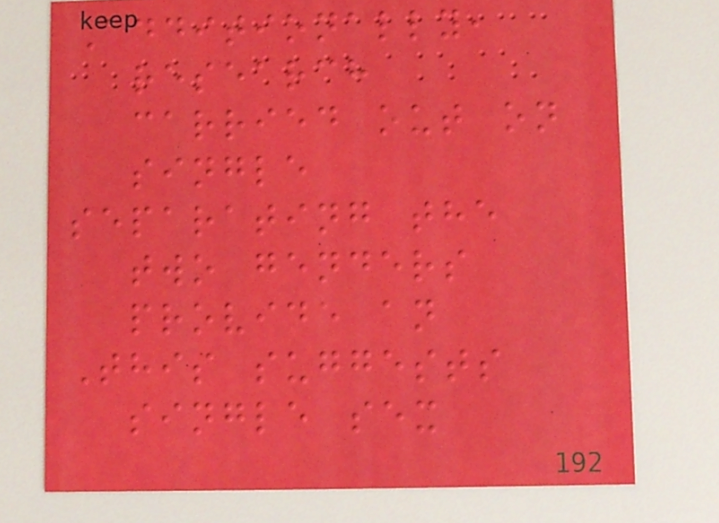Additionally,
research
carried out on
single
separating the
two genders
provide an
This suggests
single sex
